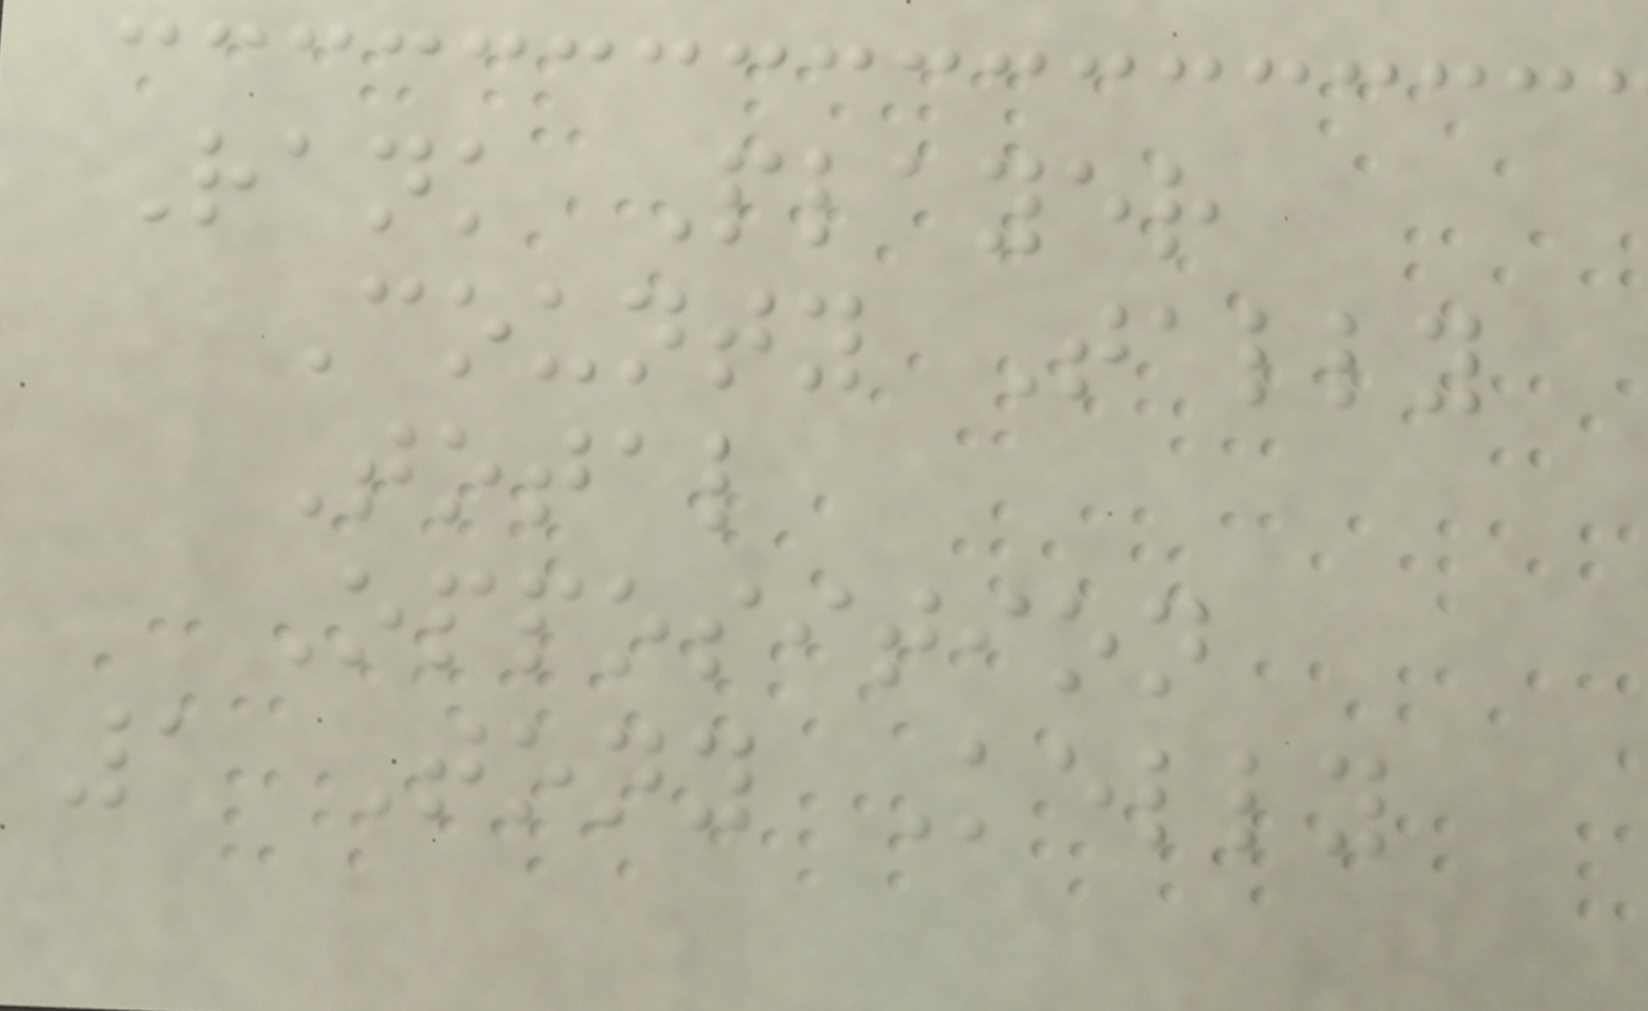Rank Player
County Tally
Total
Opposition
1 Tony Kelly
